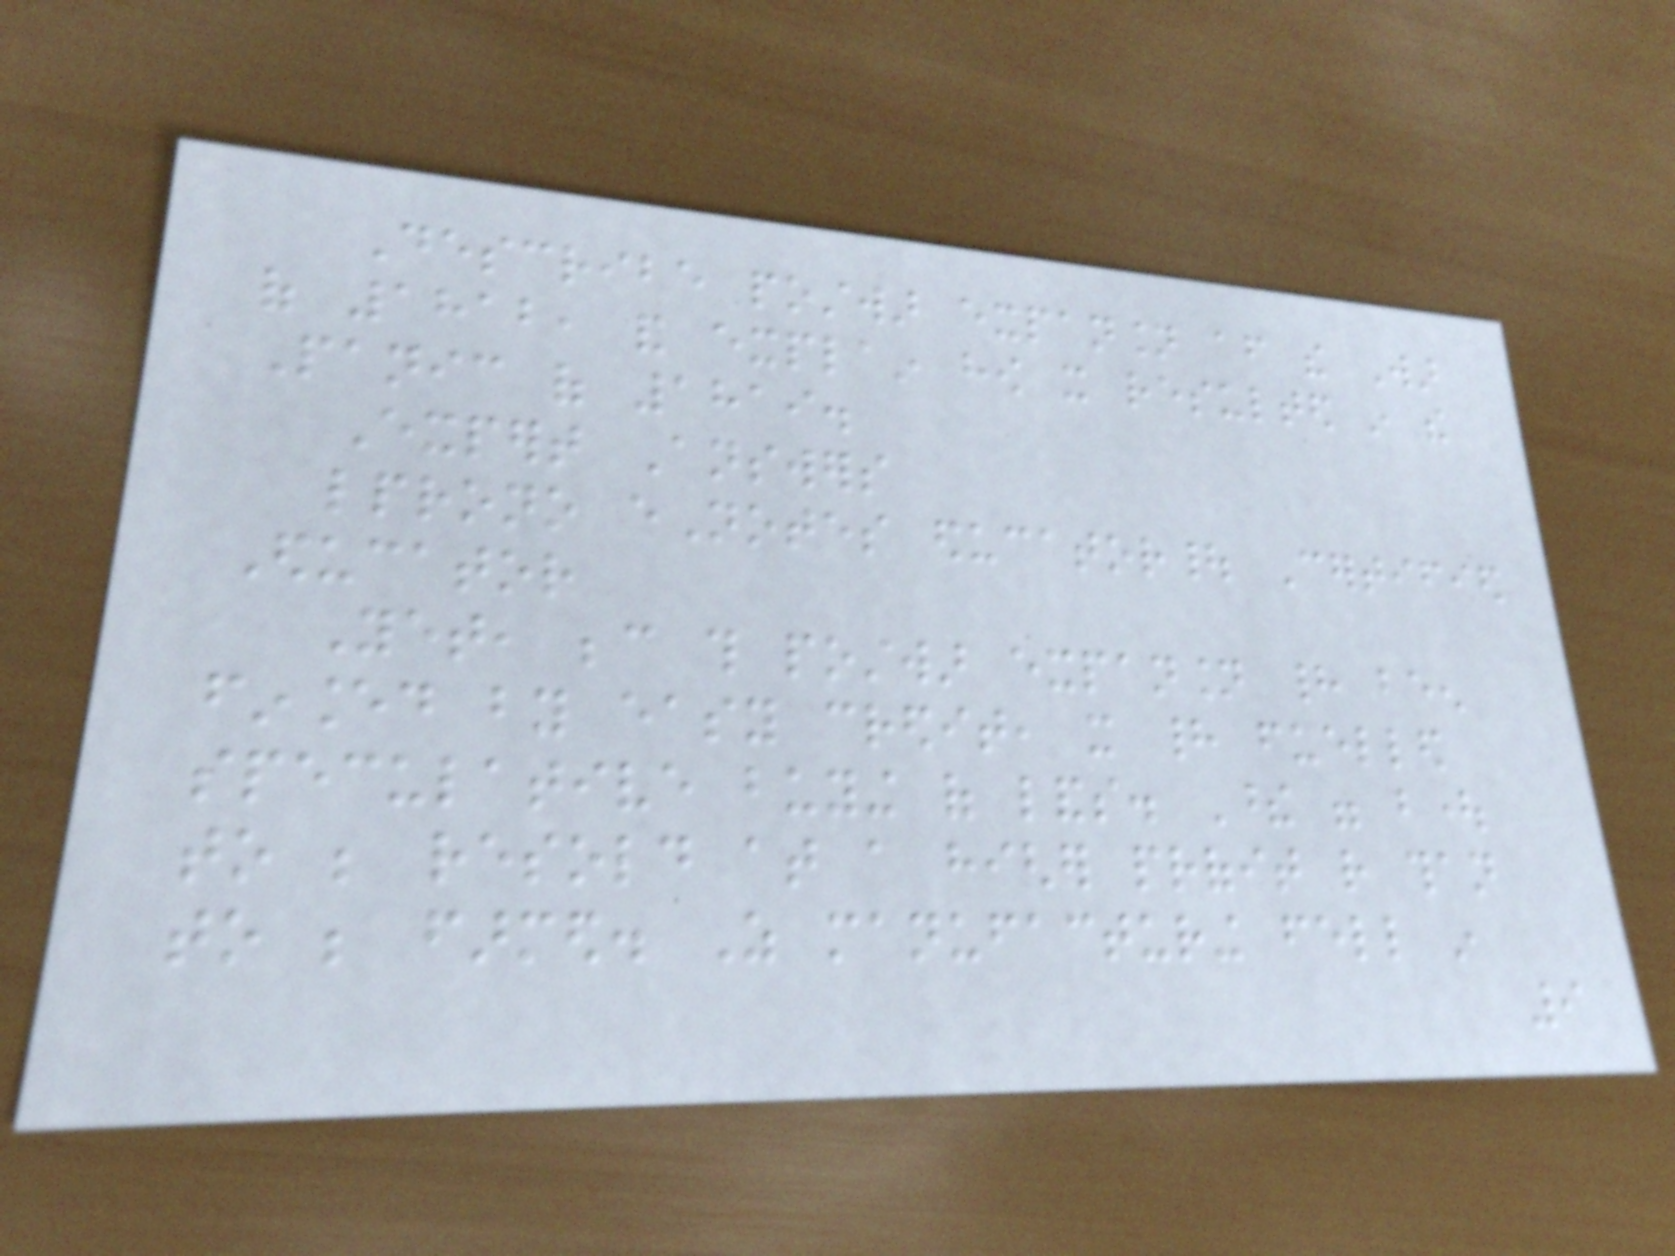Describe postwar expansion after the War
of 1812, and explain how it resulted in the
Panic of 1819.
Expert Answers
lprono eNotes educator| Certified
Educator
Yet, because this postwar expansion had been
financed by easy credit, it had fuelled
speculative buying of lands. These were bought
to be resold at a higher profit rather than
to be farmed. As manufacturing fell in
9
